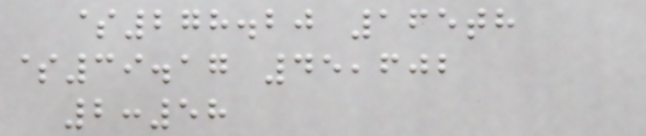$278.20 165th
$39.17 45,602
2:58
